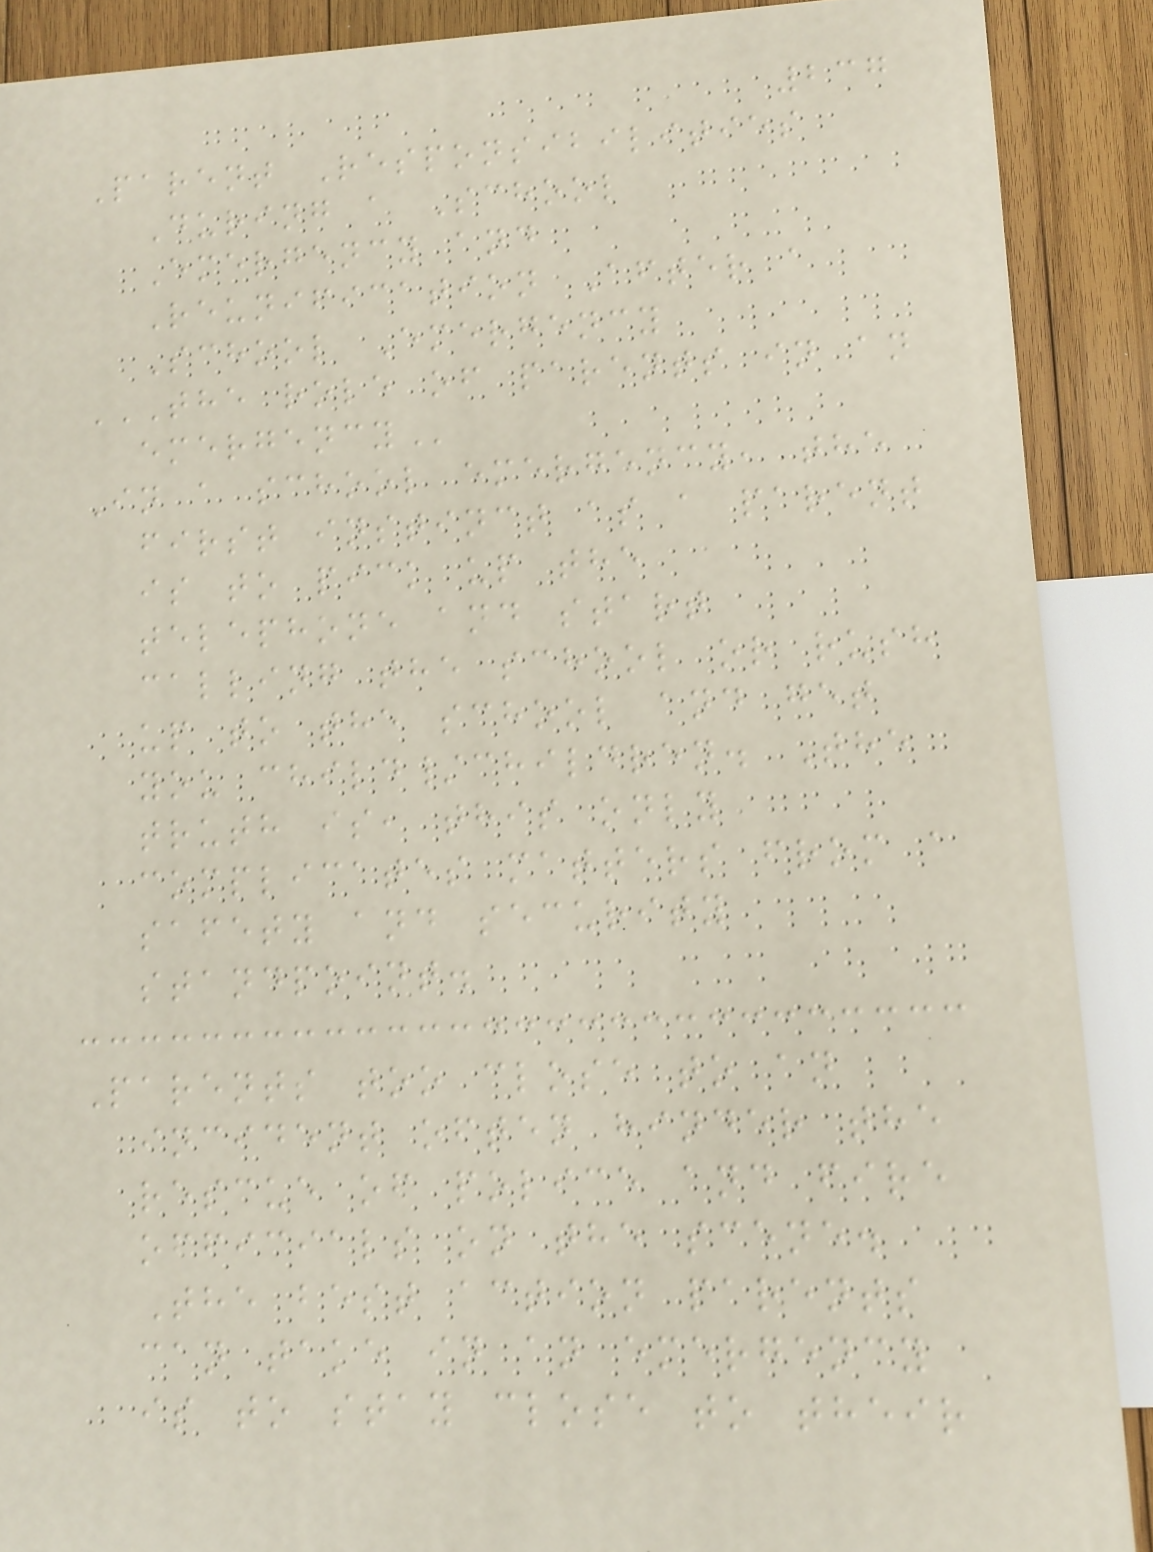237
Parent Responsibilities
During a School
Emergency and
Reunification After a
School Emergency
THE ROLE OF PARENTS IN AN
EMERGENCY
In a school emergency, the
first instinct as a parent
is to pick up the
telephone and start
calling the school or rush
up to the school and get
you child/children. The
truth is, this only
complicates matters from a
safety and security
standpoint.
Parents too close to an
incident often hinder the
rescue of police and fire
officials on the scene.
The best action parents
can take in an emergency
is to stay close to their
